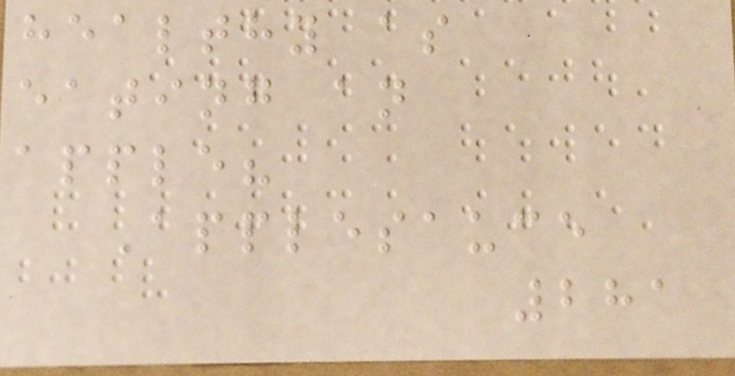healthy as
eating an
apple?
Applesauce
281
